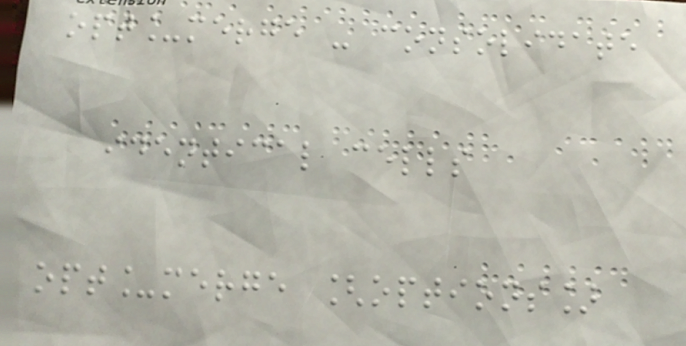opt_merge - consolidate
identical cells
opt_merge [options]
